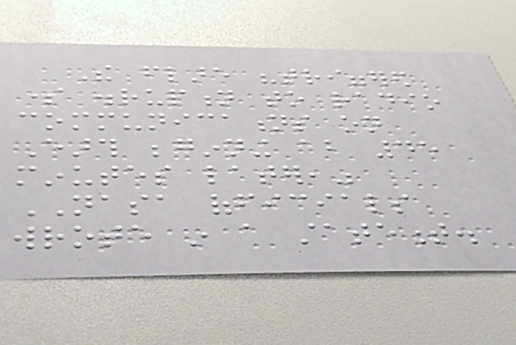The flare "triggered
some disruption to radio
communications on
Earth beginning about 45
minutes later,"
NASA officials
wrote in a statement.
